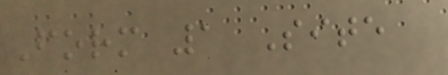Form 1 Site
